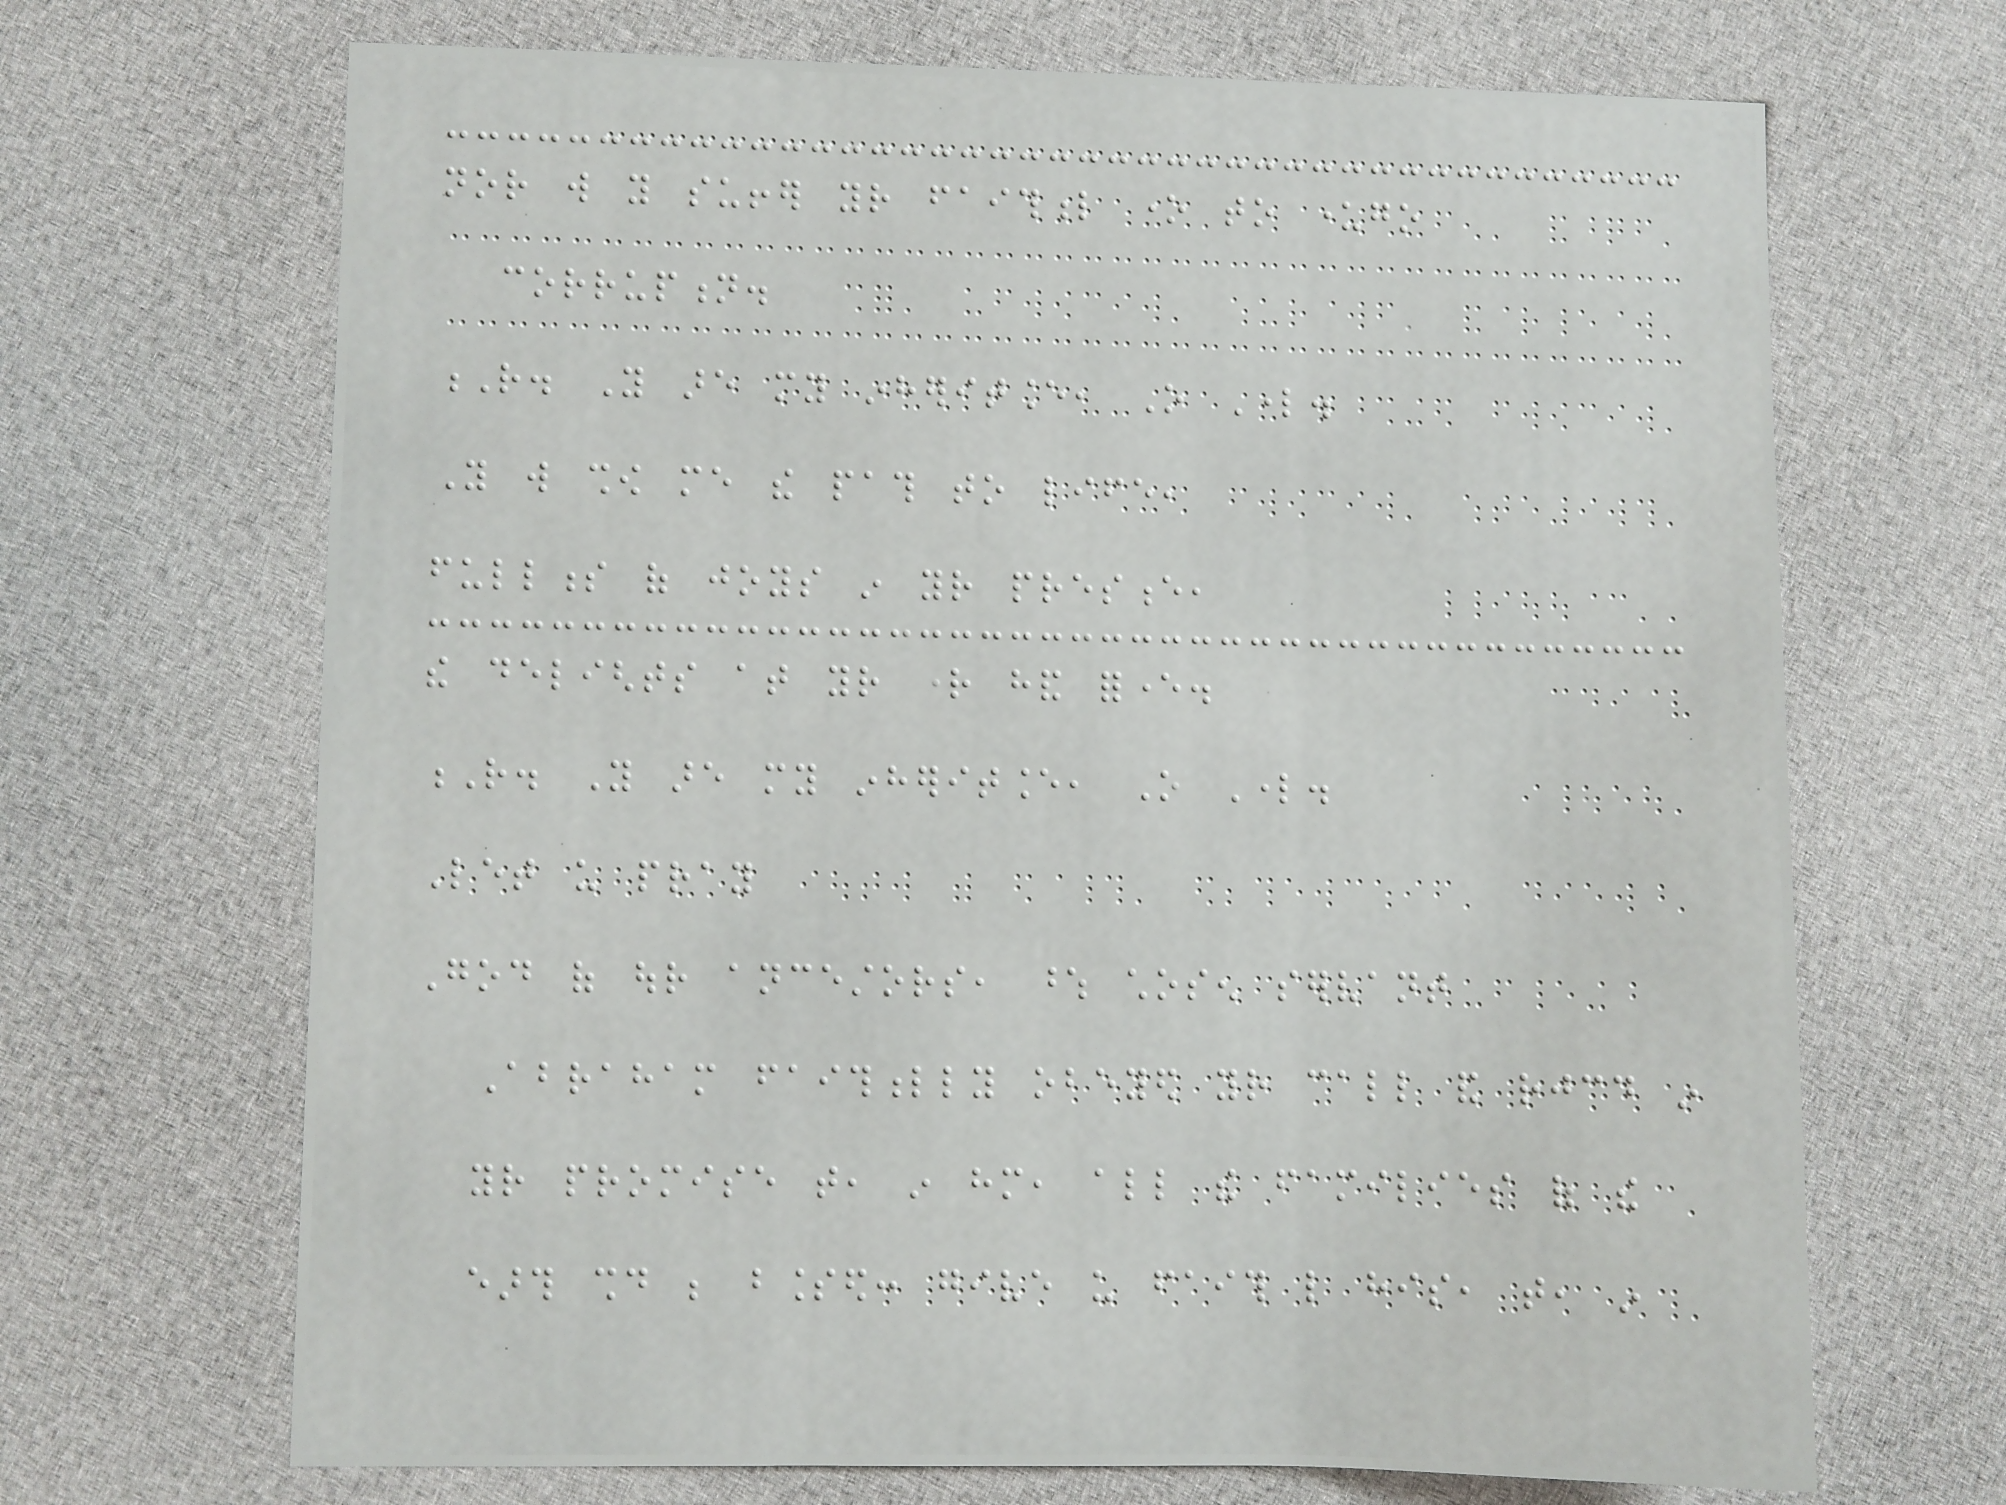nor will you suffer your faithful one to undergo
corruption.
R. You are my inheritance, O Lord.
You will show me the path to life,
fullness of joys in your presence,
the delights at your right hand forever.
R. You are my inheritance, O Lord.
Let us pray
God of our ancestors, whose chosen servant
Abraham faithfully obeyed your call and rejoiced in
your promise that, in him, all the families of the
earth should be blessed: give us faith like his, that, in
